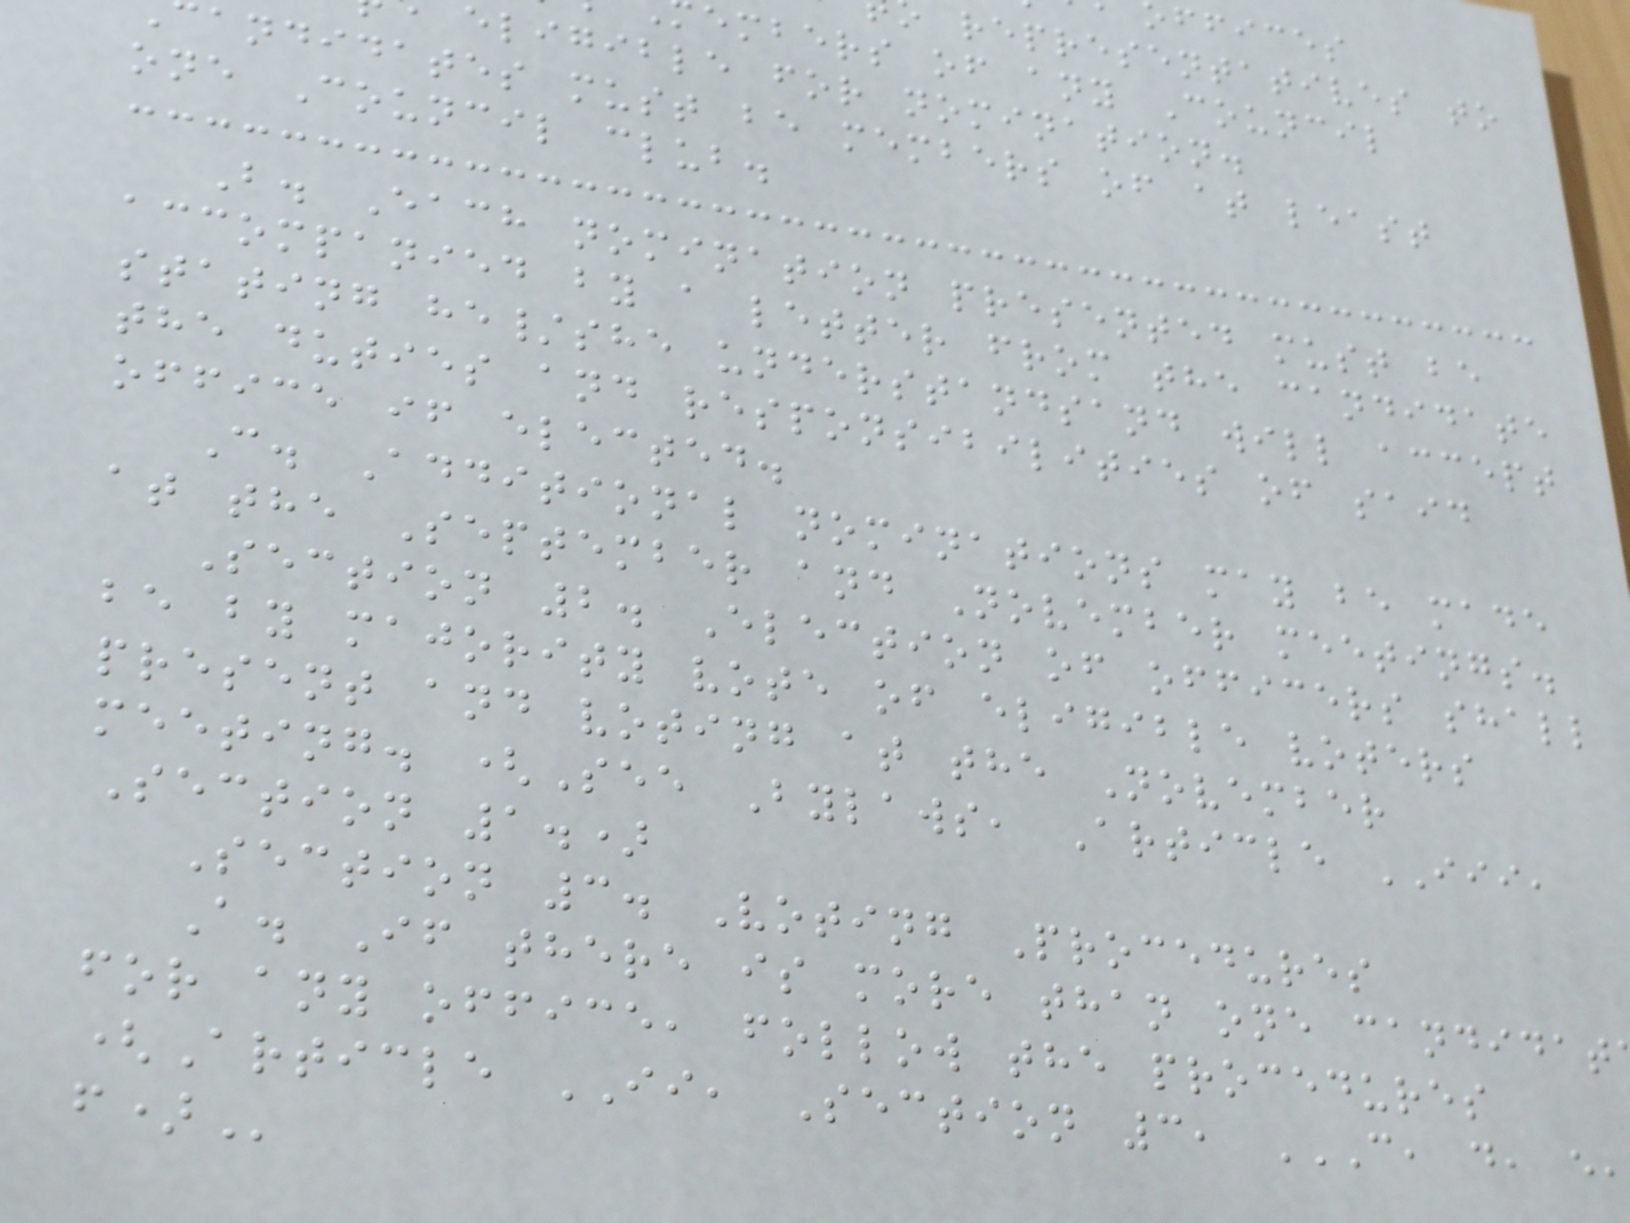representatives to
embers of any Council
eligible for nomination.
andidates must be members of at least
one Council club.
B. Each nomination presented must be
accompanied by a letter from the candidate
stating he/she understandsand will accept
the duties and responsibilities of said
office if elected.
C. Additional nominations may be made
at the September and November meetings.
Section 2. Election of officers shall
be by majority vote of eligible voters
present and voting at the November
meeting. (See Bylaws, Article III,
Section 1.)
Section 3. Voting Procedures
A. If there is more than one candidat
for any office, follow the procedures
(Article II, Section 3, C, D, E,
